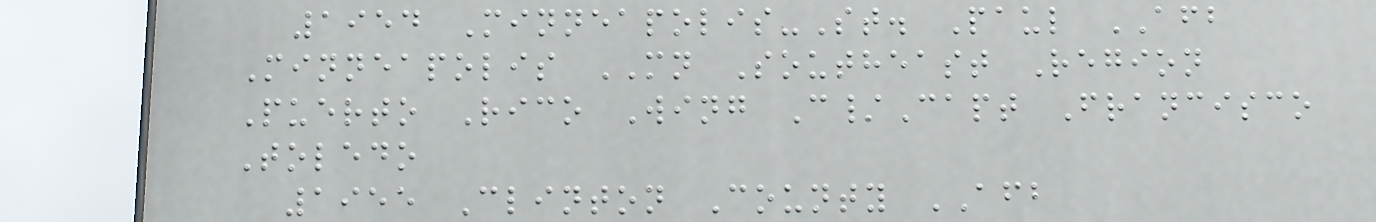1954 Minneapolis-St. Paul AFB
Minneapolis MN Southeast Region
Puerto Rico Wing C/Capt Francisco
Toledo
1955 Clinton County AFB
